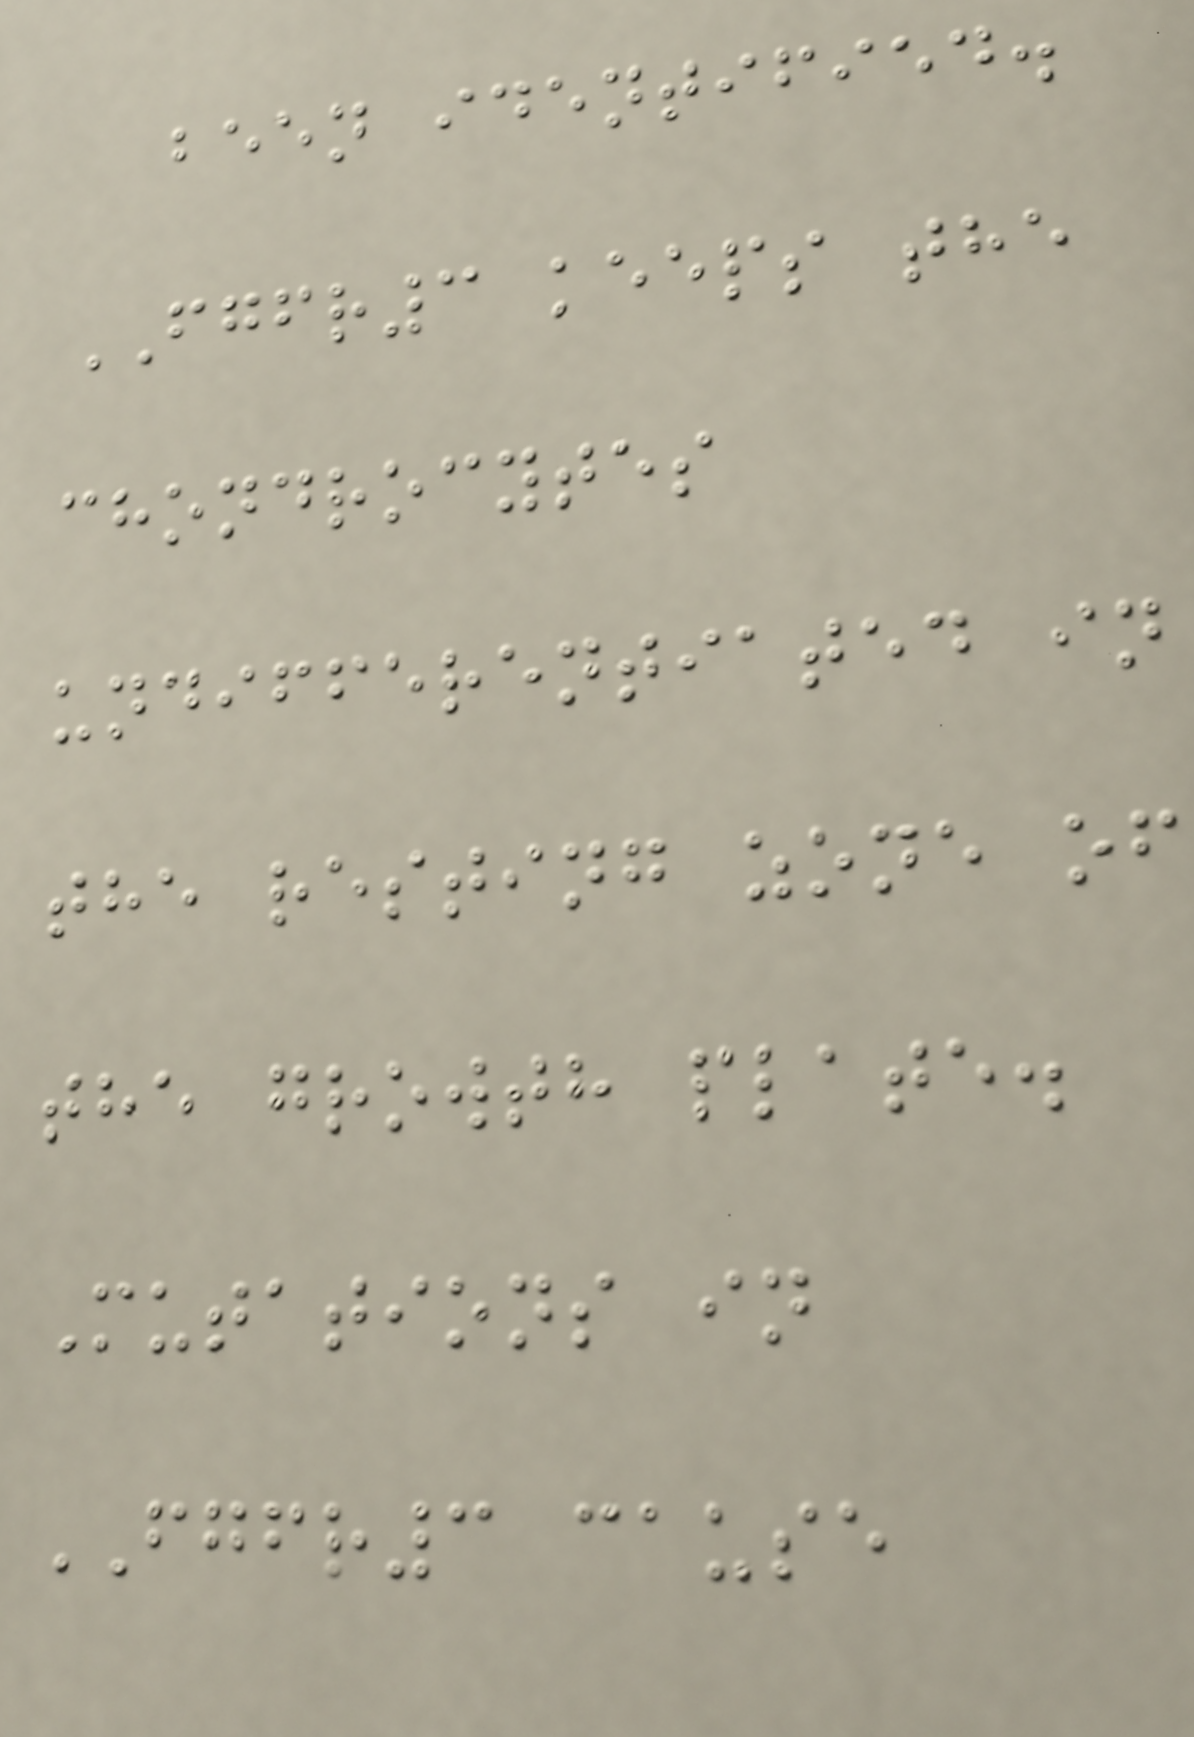been identified.
FGFR3 keeps the
chondrocytes
undifferentiated in
the resting zone of
the growth plate.
Mutations in
FGFR3 cause
